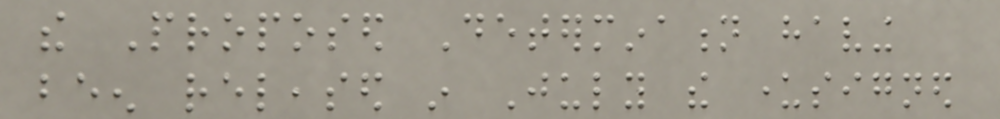the Proposed Determination having
been released in July the undersigned
